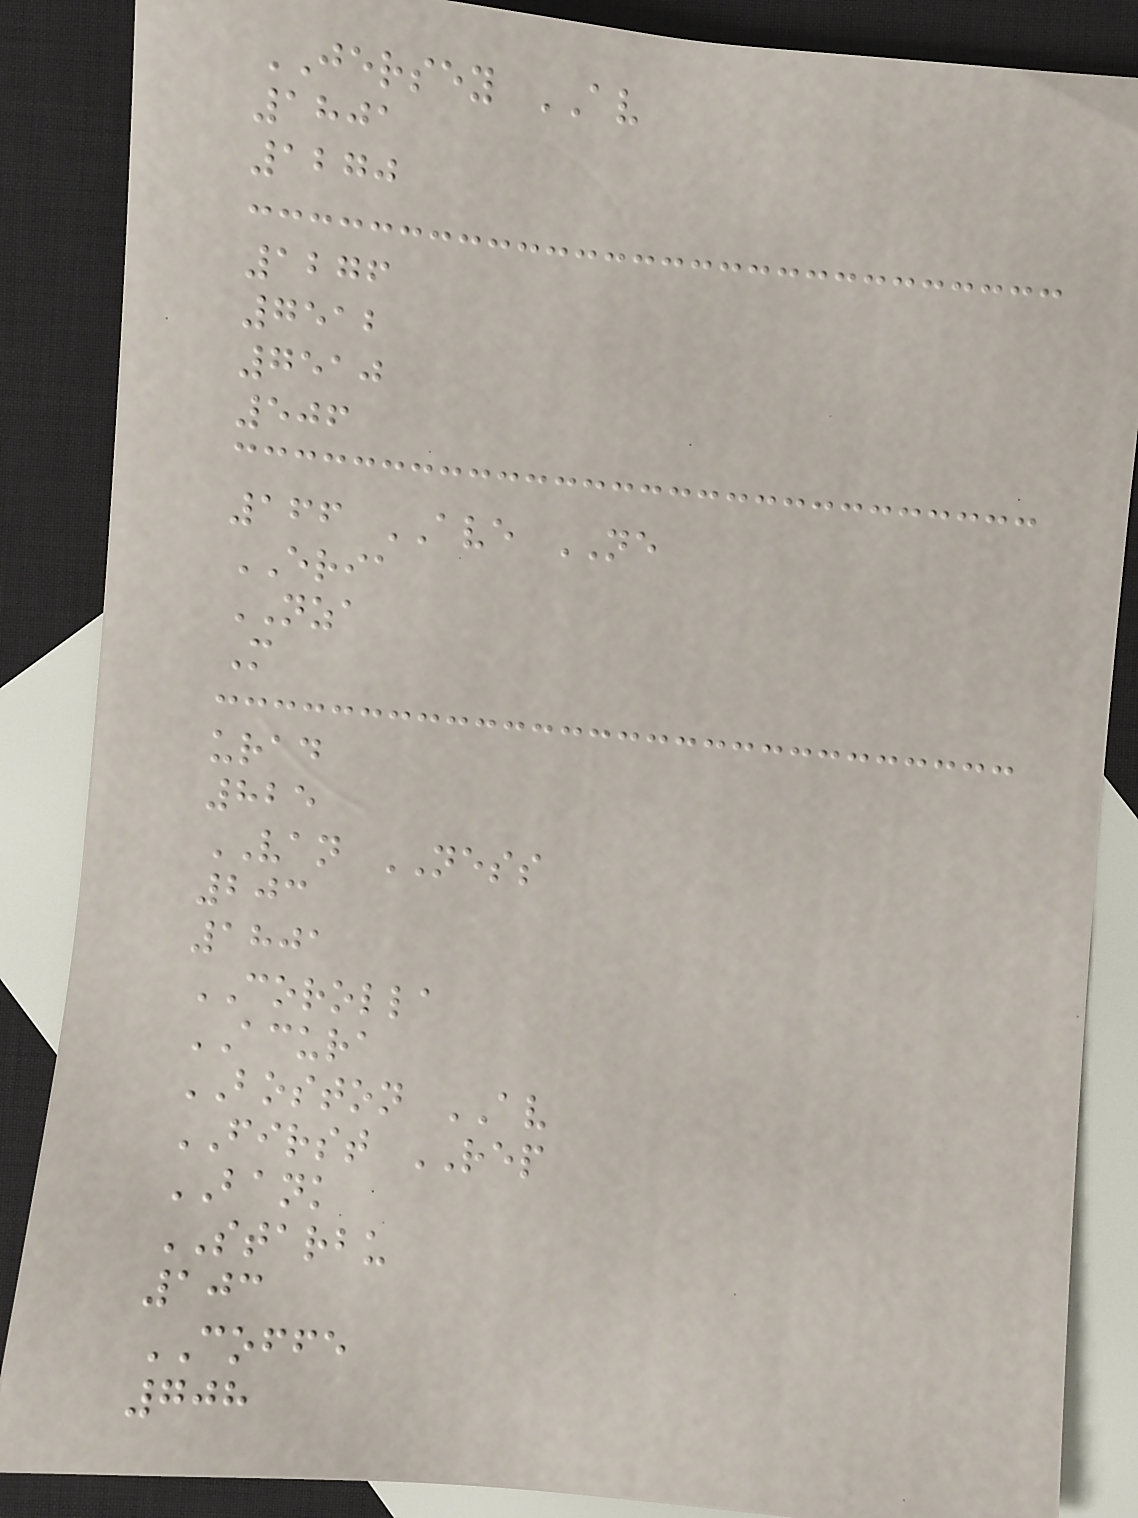JERSEY AV
1801
1270
1276
7512
7510
506
166 AVE NE
ERIA
NZA
M
urad
825
VAN NESS
203
1801
COROLLA
ACURA
BOSTON AV
FIRST REP
BANK
STARBU
103
COFFE
708
